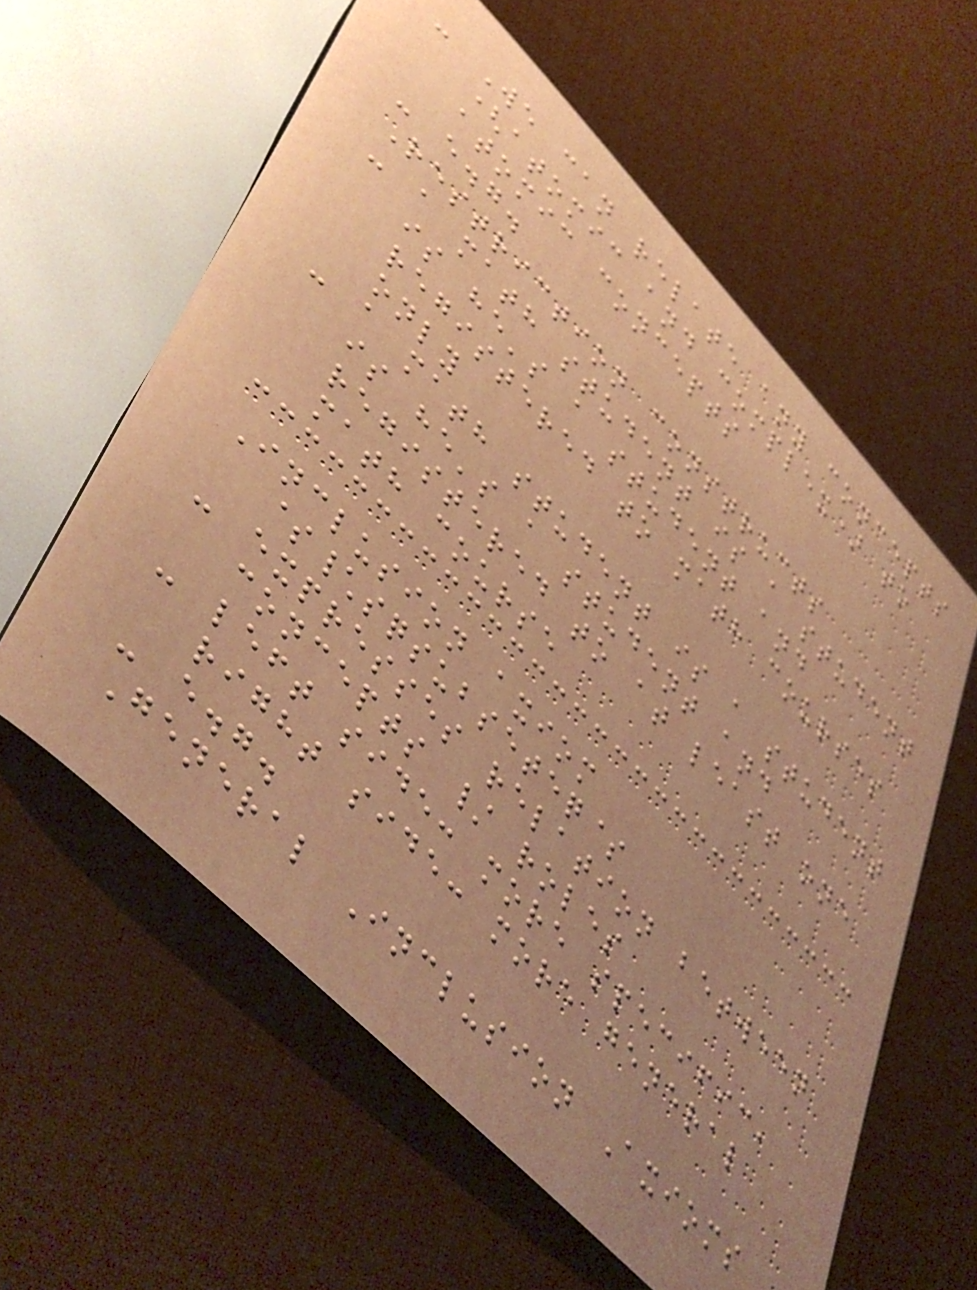- We can relate any concepts
(atomic and complex) to
atomic concepts
- e.g.
Restriction constructs
- a math student is a student
is he's a student and
registered to math courses
only
- a math student is a student
is he's a student and
registered to at least one
math course
Inclusion axiom
$\sqsubseteq$
- expresses relation between
concepts / roles
- left side: more specific,
right side: more general
- e.g.
General Inclusion Axioms
